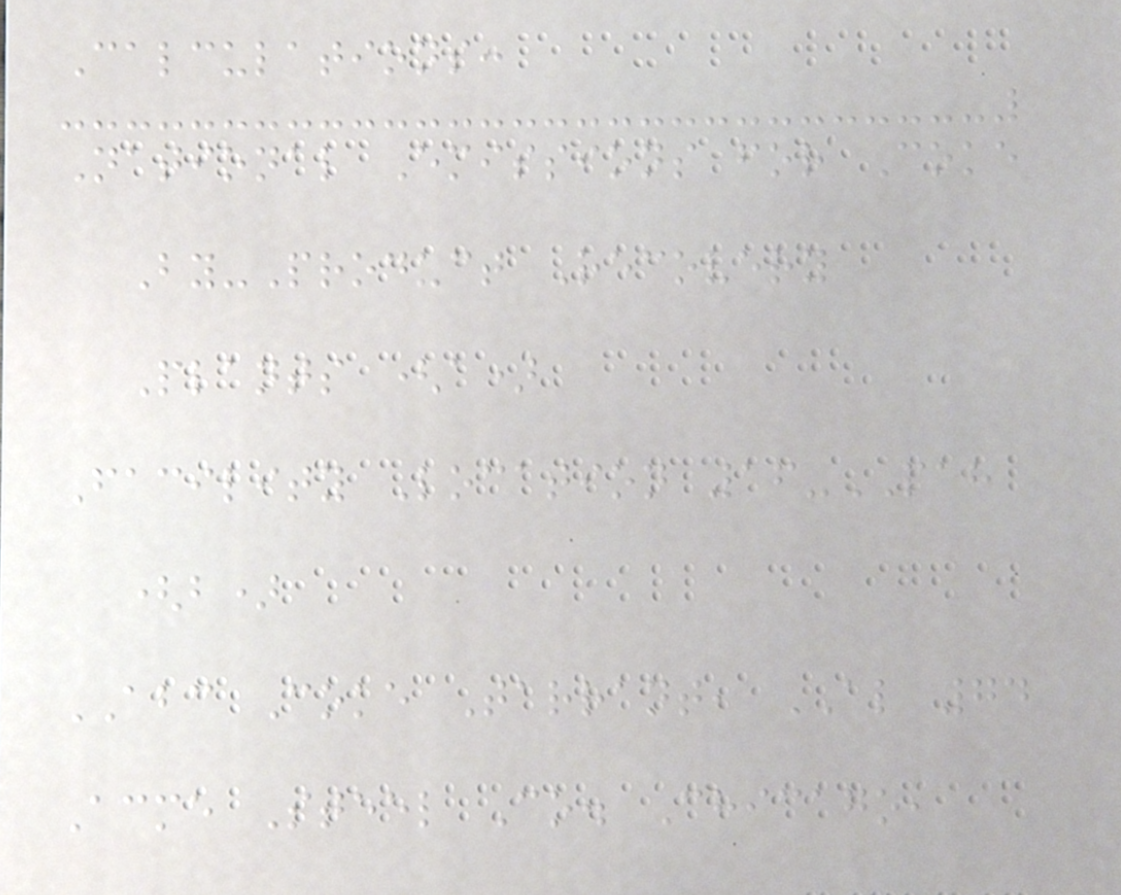Calculations:
National Emissions for Coke
By-Product Recovery
Plants (a)
Facility Location 16-PAH
(b)
ABC Coke Tarrant, AL 74
Acme Steel Co. Chicago,
